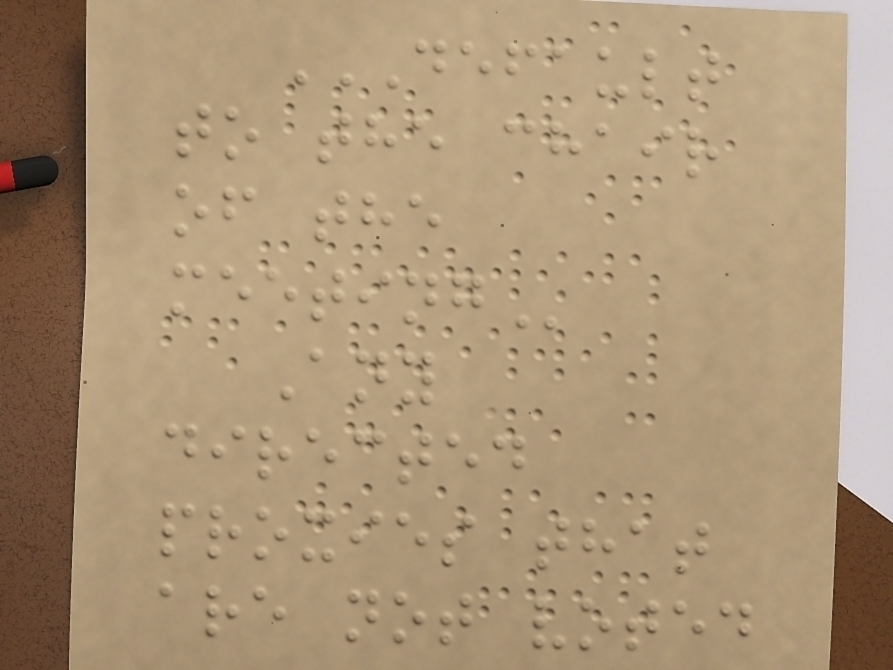DEFAULT
TO THE CHAIR
OF THE
MEETING
Any
directed
proxies that
are not voted
